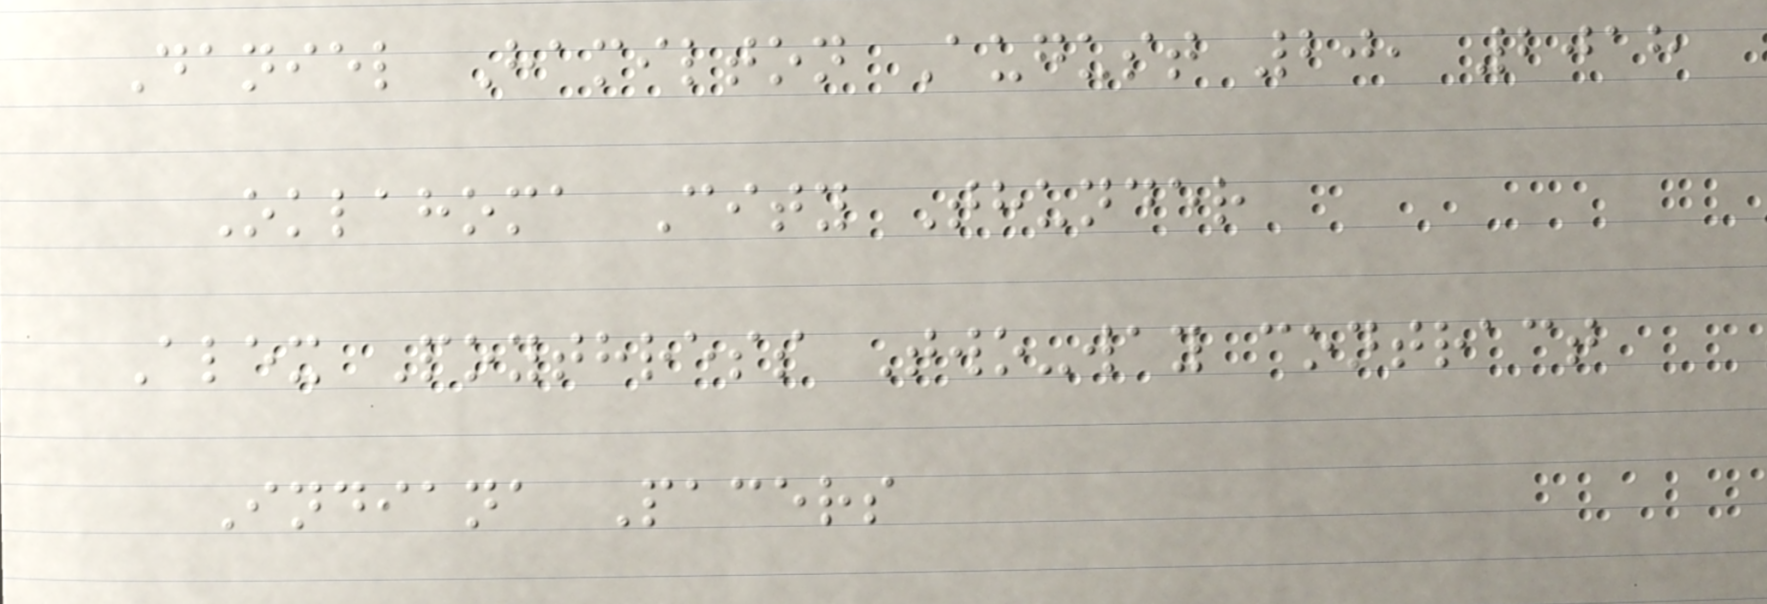Daniel Hamilton August 20, 2018
Oklahoma City Thunder
Alex Poythress Two-way contract
Indiana Pacers
